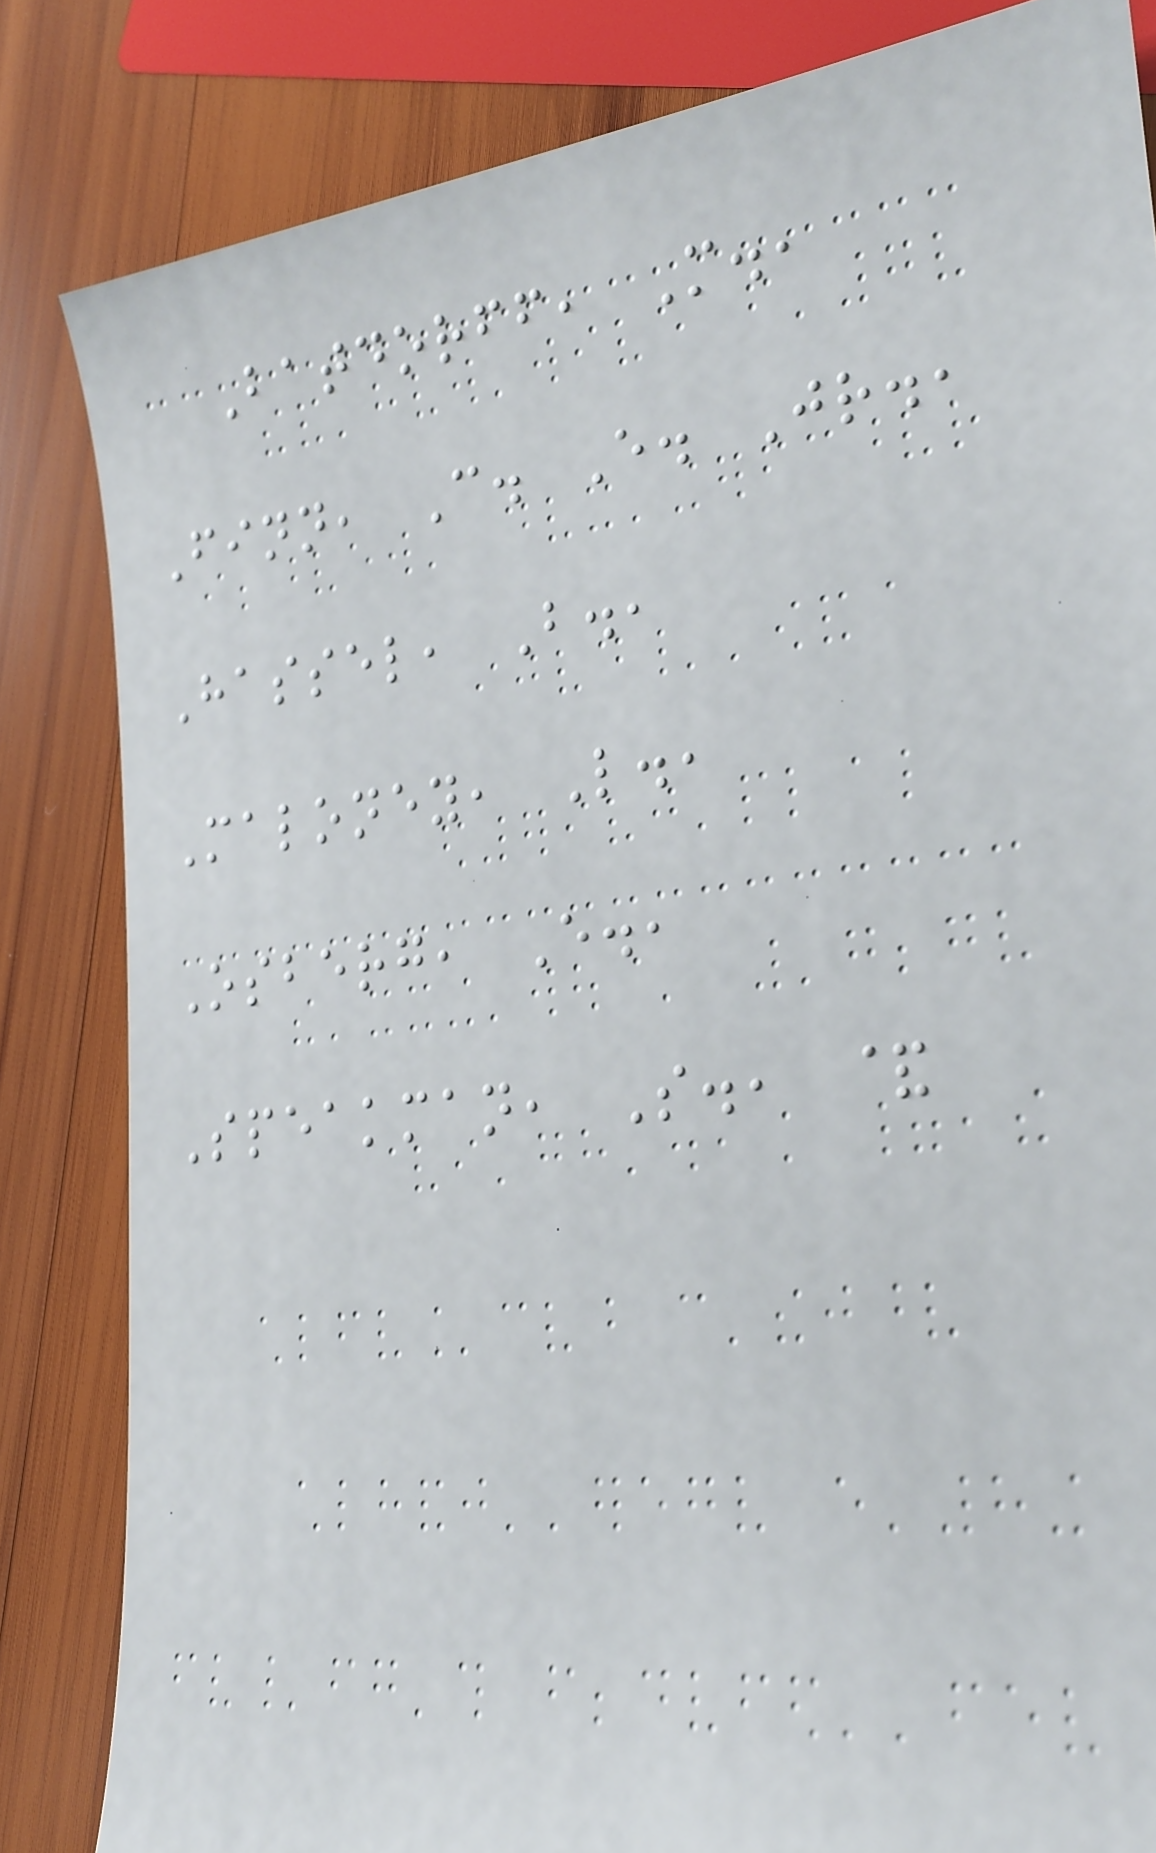Batdorff, M.,
Finn, C. E. Jr.,
Hassel, B.,
Maloney, L.,
Osberg, E.,
Speakman, S., &
